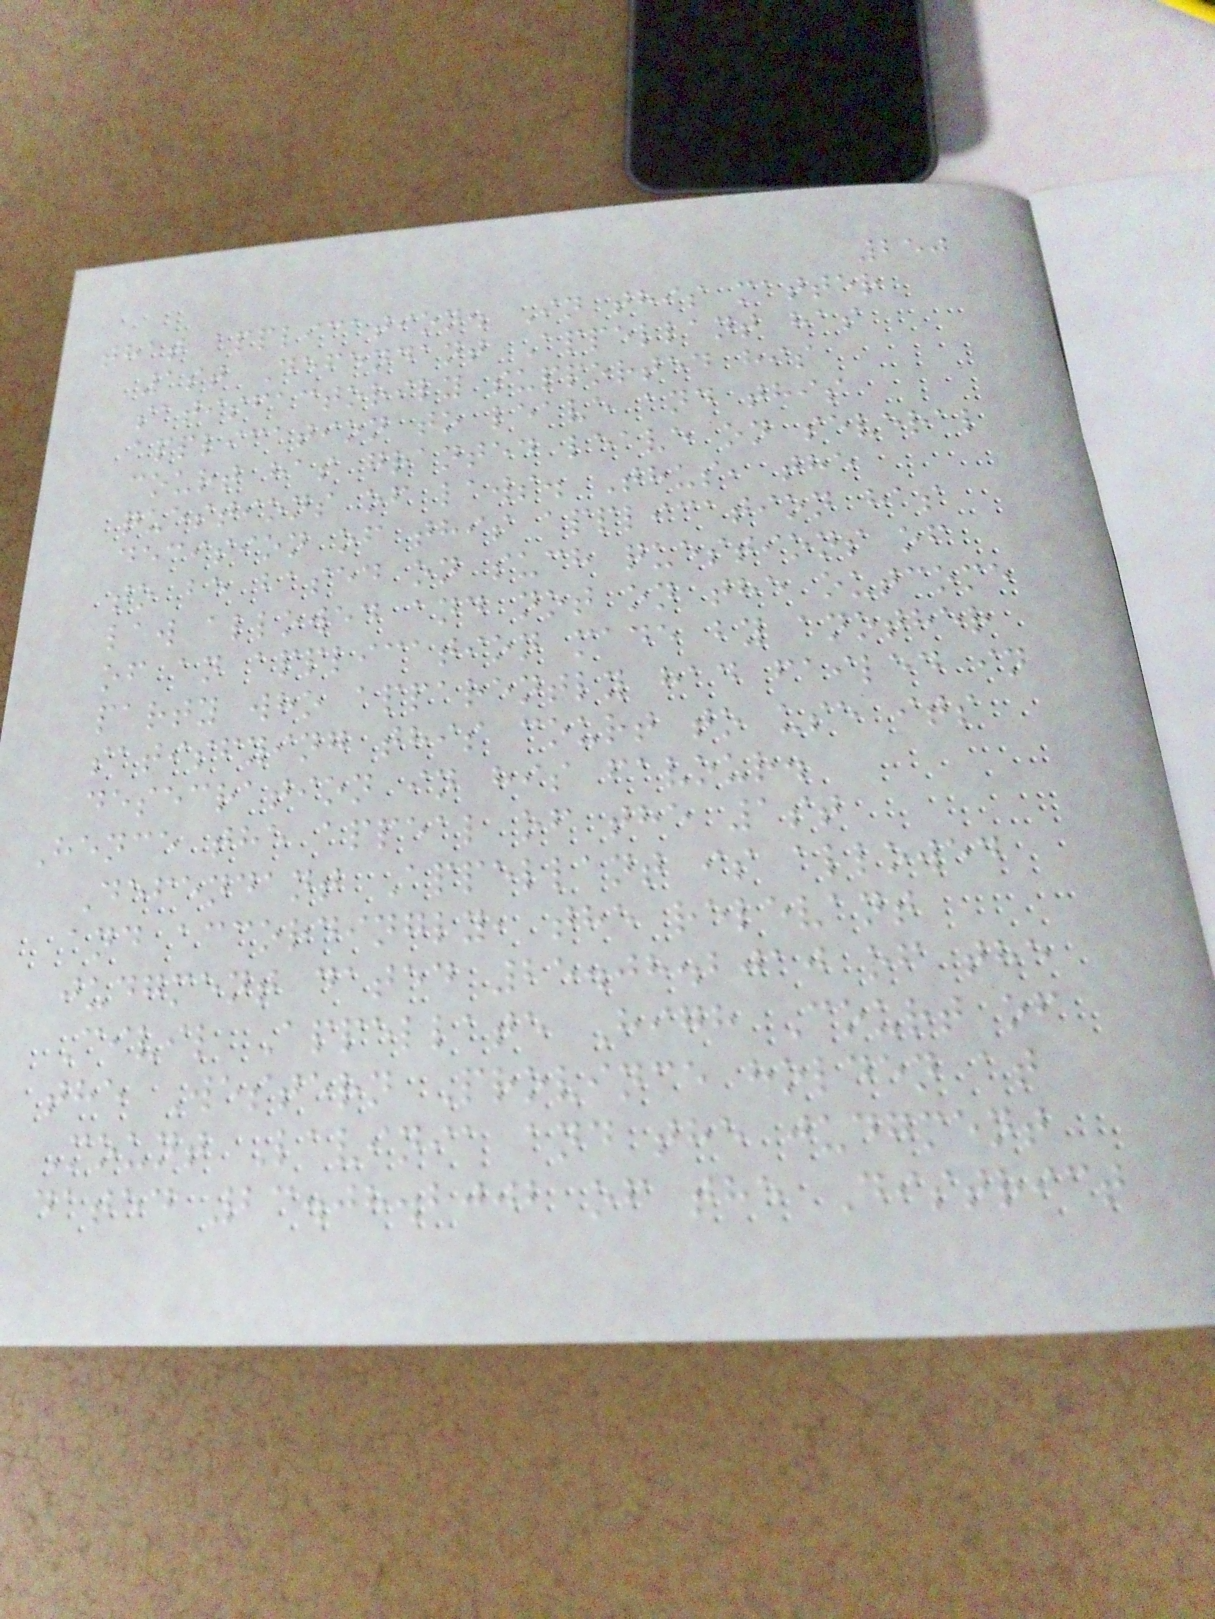250
that application. In this matter
1st Defendant Appellant has
satisfactorily supported his
application to leave and this
court has granted leave on several
questions of laws. Thus, the
decision of this application has
to be based on such questions of
law allowed and not on the outcome
of an application made by another
party who apparently had failed in
satisfying this court to use its
desecration in his favour.
Hence the appeal of the 1st
Defendant Appellant is allowed
and accordingly, the relevant
judgment dated 25.08.2010 of the
Civil Appellate High Court of
the Western Province holden at
Mount Lavinia and the judgment
dated 23.08.2002 of the District
